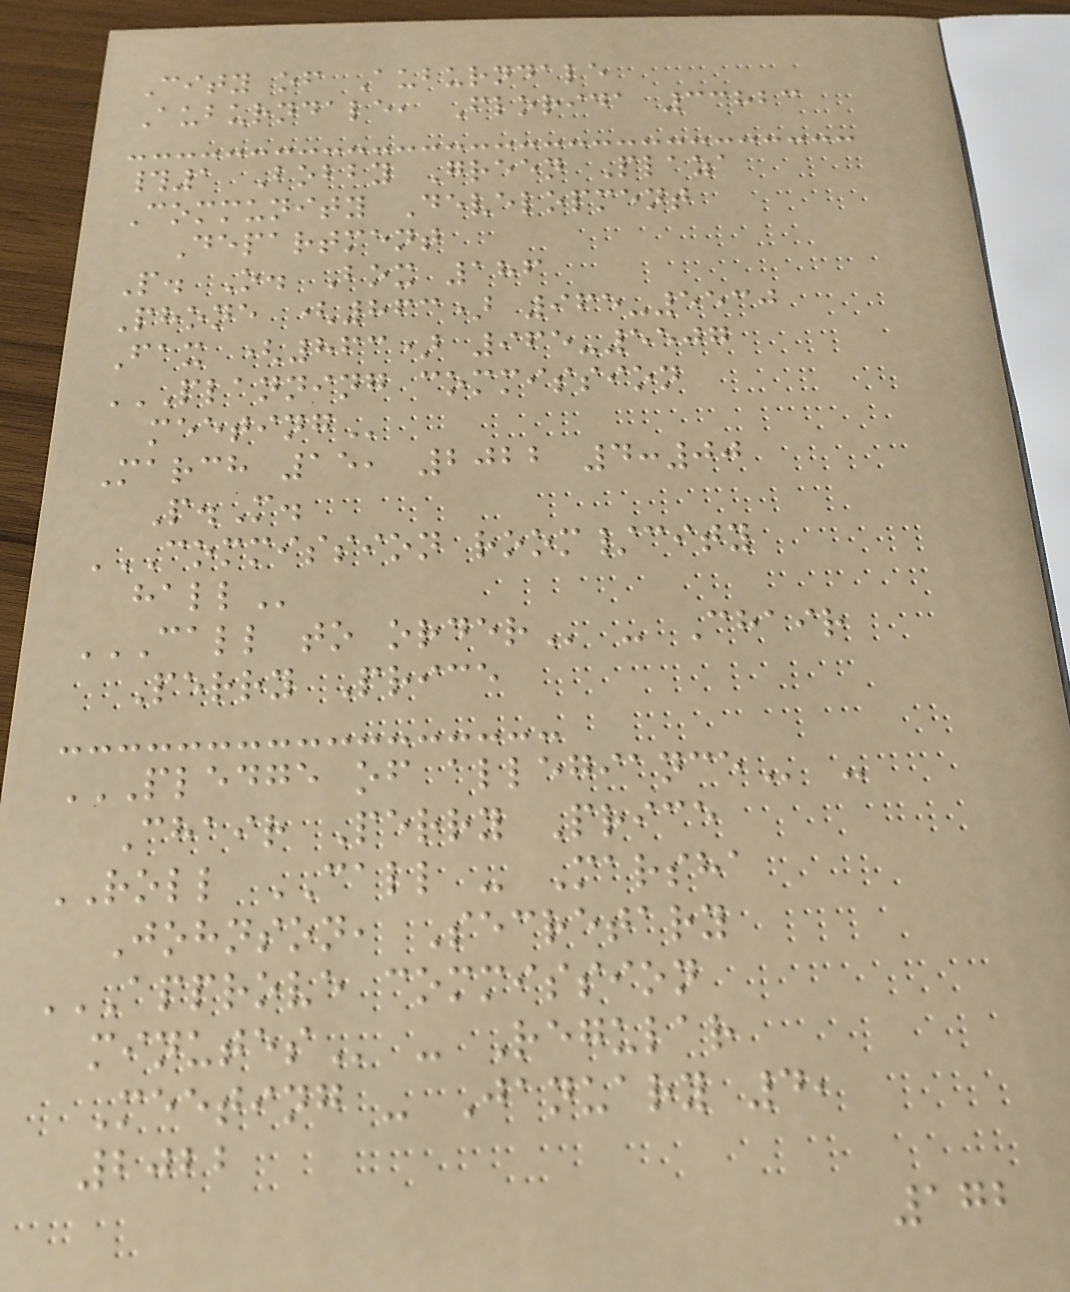City of Auburndale
Auburndale, Florida 33823
#1 Bobby Green Plaza
Community Development
Department
P. O. Box 186
Phone (863) 965-5530
Fax (863) 965-5507
PLANNING COMMISSION
MEETING
March 15, 2022 4:00
P.M.
COMMISSION ROOM/CITY
HALL
CALL TO ORDER - Chair
Perry Price
PLEDGE OF ALLEGIANCE -
Chair Perry Price
ROLL CALL - Marsha
Johnson, Secretary
APPROVE COMMISSION
MINUTES - Regular
Meeting - January 4,
2022
172
